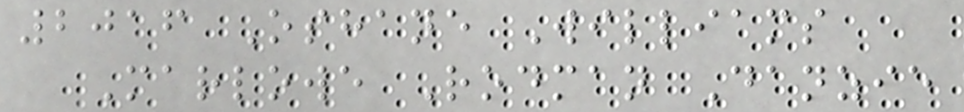2016 Oshane Williams
Marlowe Rodman Danzie
